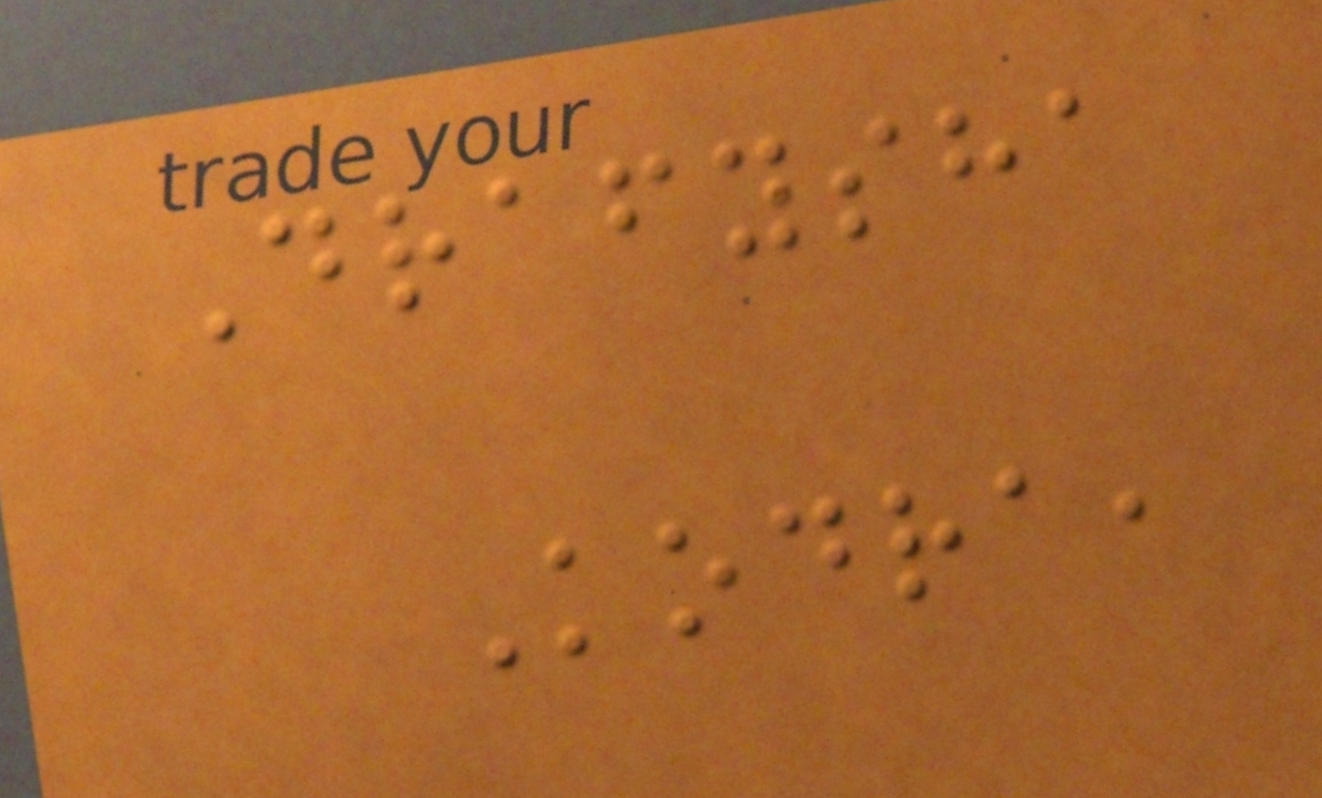Drafysha
Kodra,
